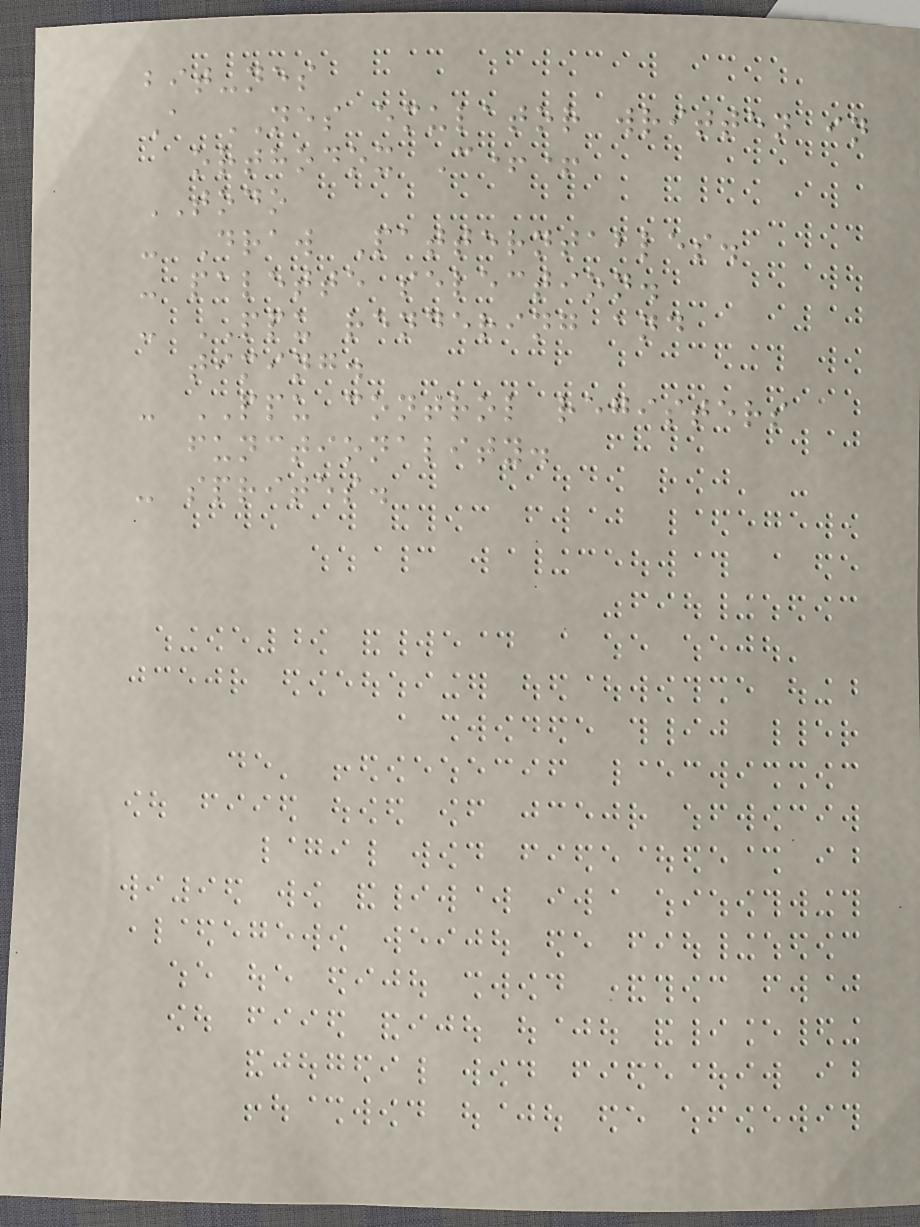bit-nes
A NES emulator written in
orthodox C++
TODO
- Draw Patterntables.
- palette selection.
- PPU rendering and
timing.
- PPU control registers
functionality.
- sprites.
